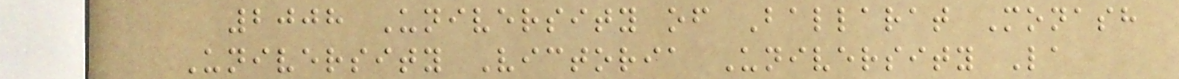2008 University of Ballarat Monash
University Victoria University La
